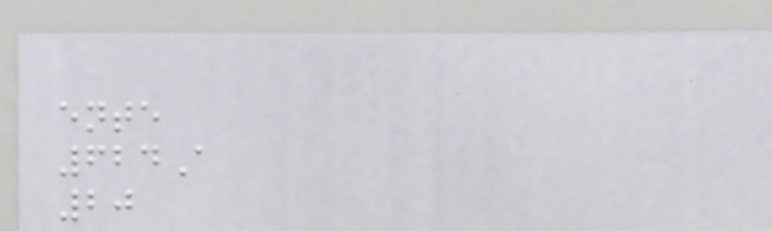ente
624A
20
